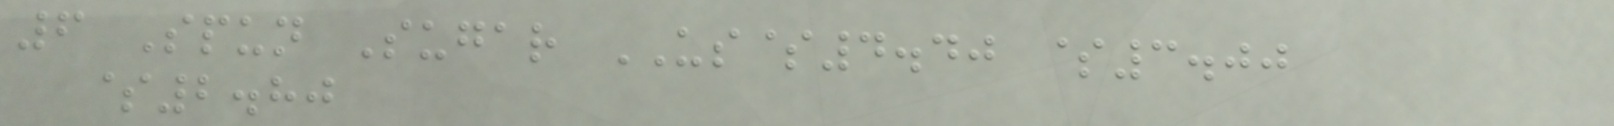6 Spun Sugar US$4.40 $3.00
$2.80
